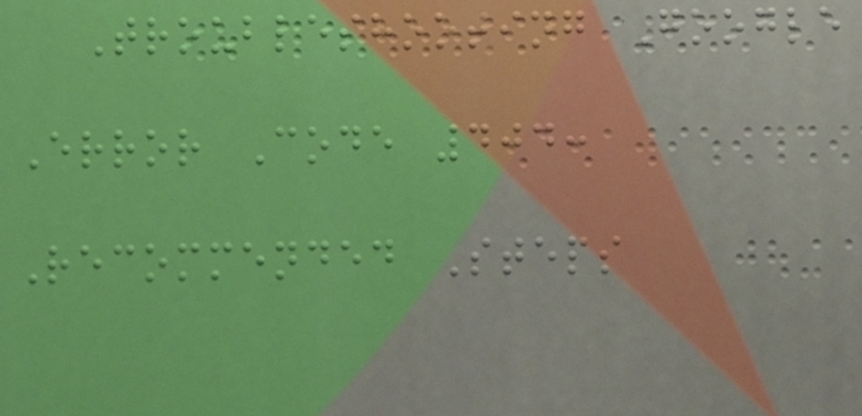Troubleshooting Google
Error Code 404:
Recommended Steps
